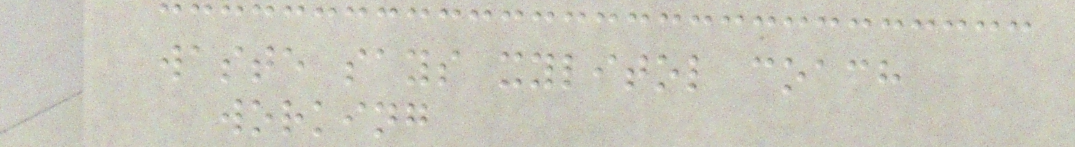waste says xylitol coach
working
